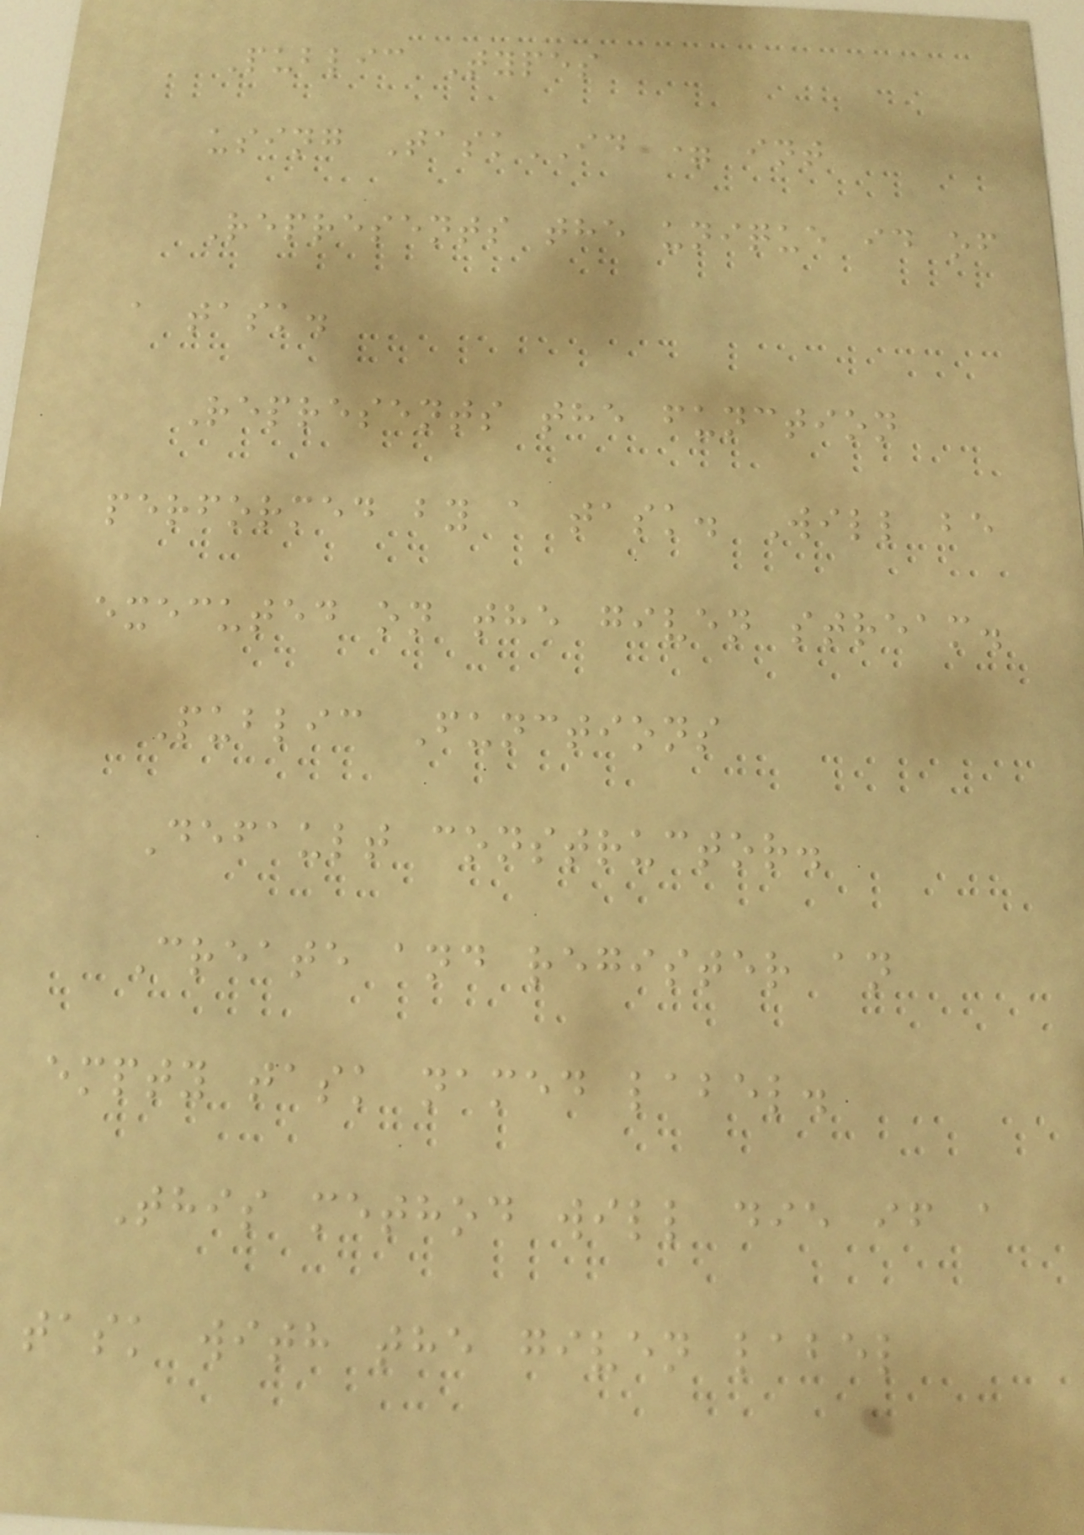Public Types
using TaskID = int
Represents the unique id of
a task.
Represents the function
performed by a task. Will be
executed on the given stream.
Public Functions
Default constructor.
Create and register an
empty task named label.
This method will die if a
task with the given label
